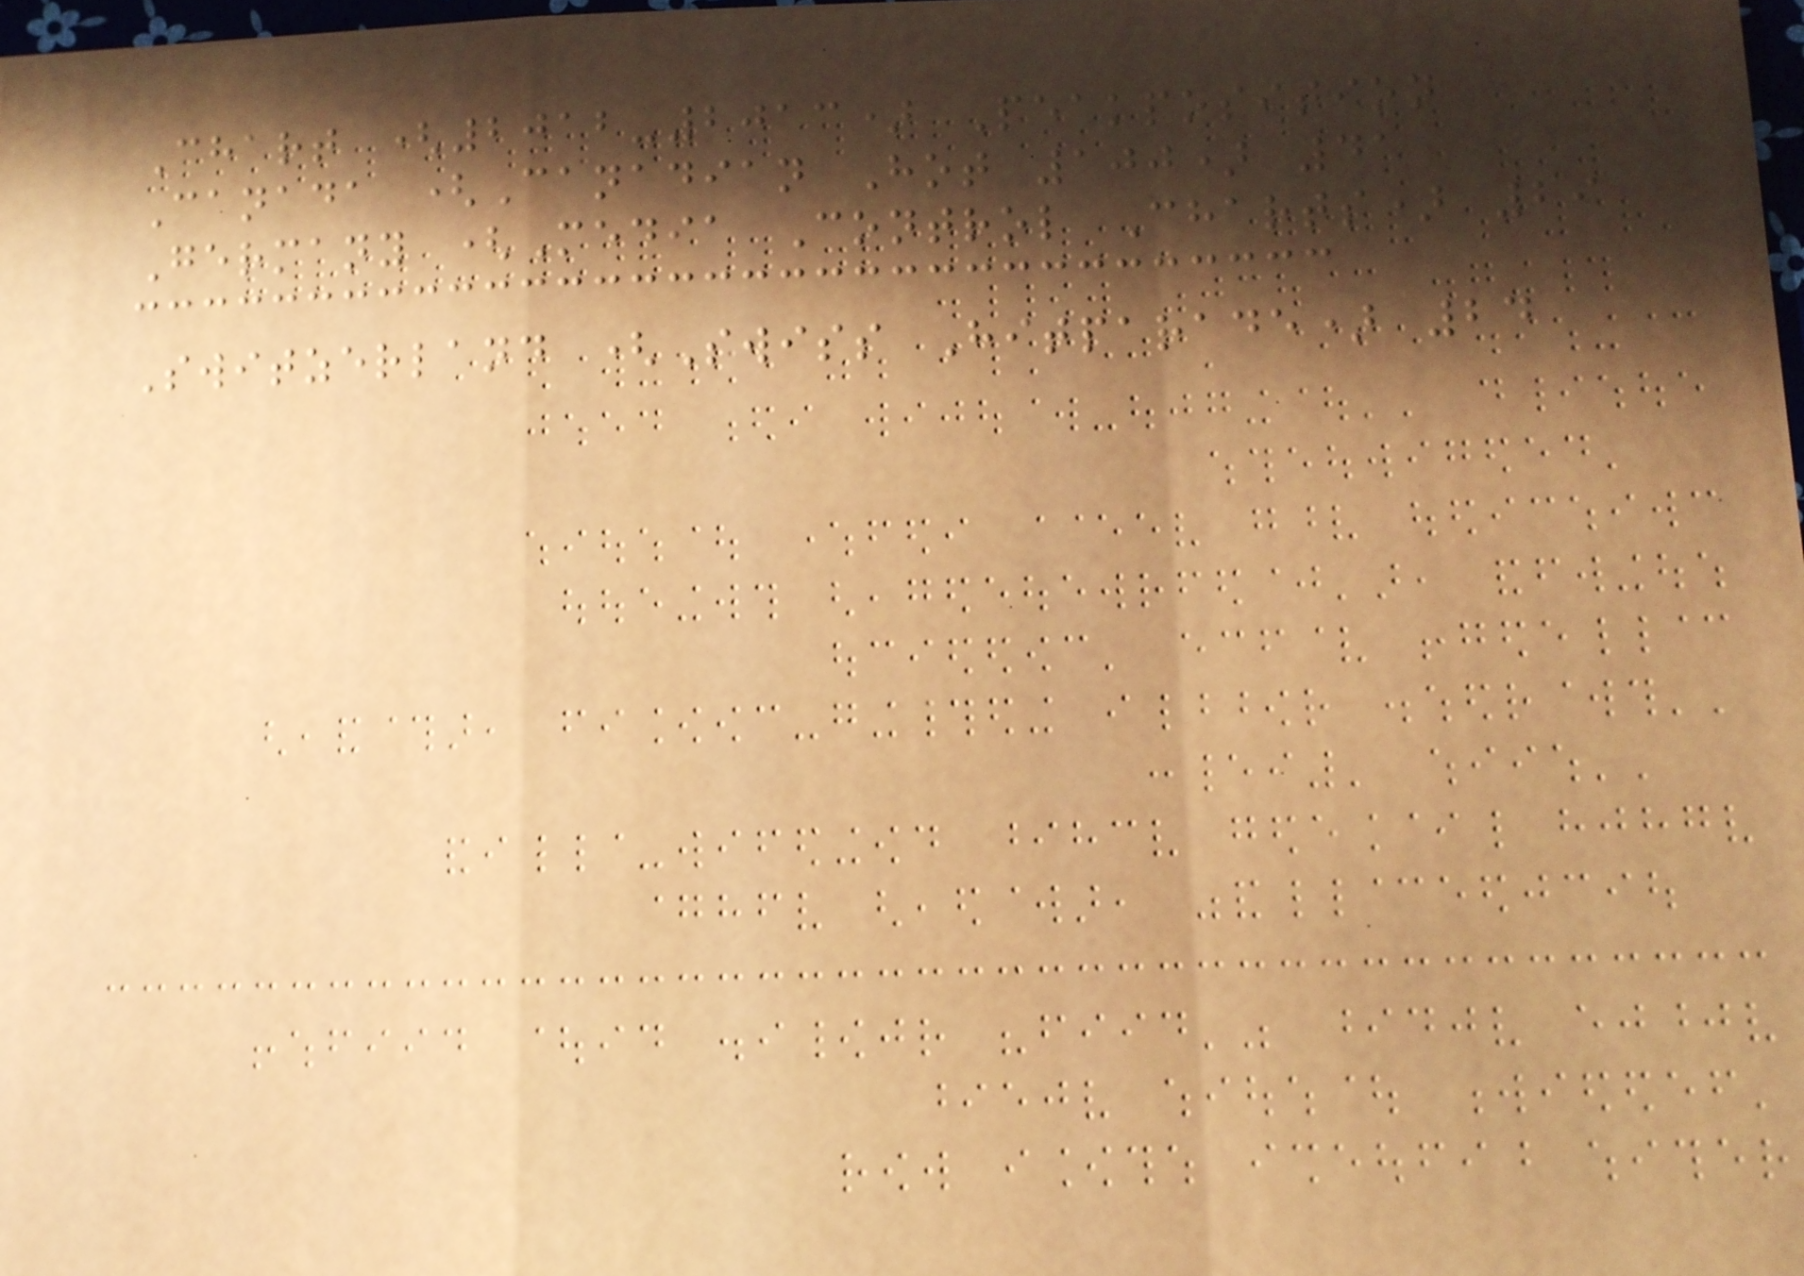Chart (2012-2013) Peakposition
Canada (Canadian Hot 100) 41
Germany (Media Control Charts) 29
Switzerland (Swiss Hitparade) 24
